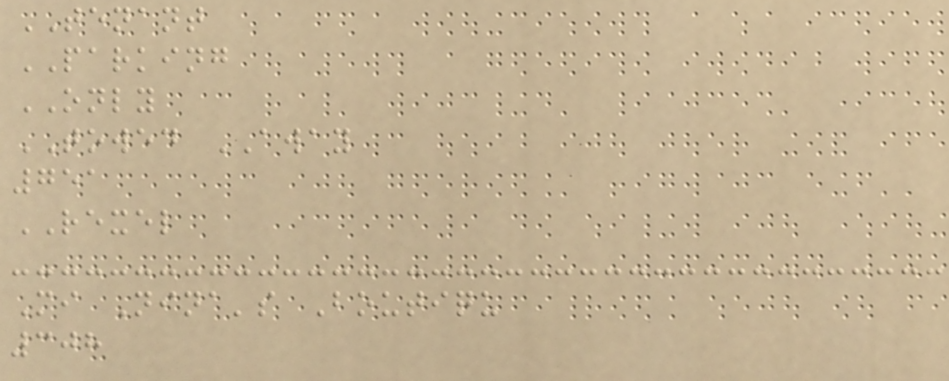TENANT
PARKING
ONLY
TOWED AWAY
751
REXEL
Mi Nina's Boutiqu
308
